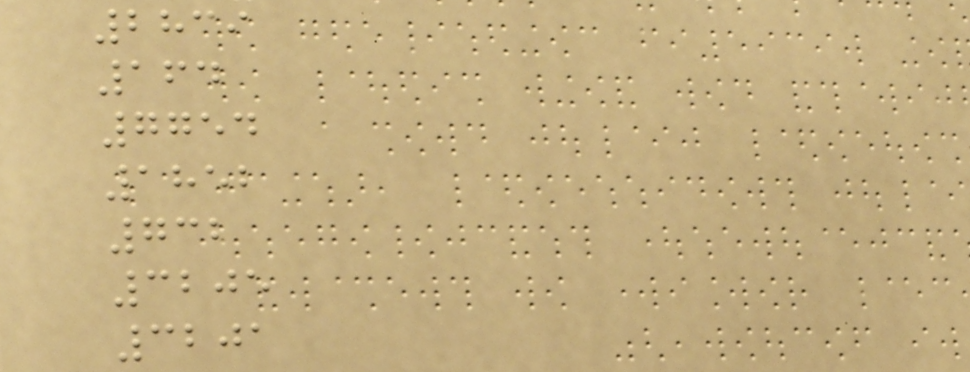2839
164
7754
1852
732
3205
3201
